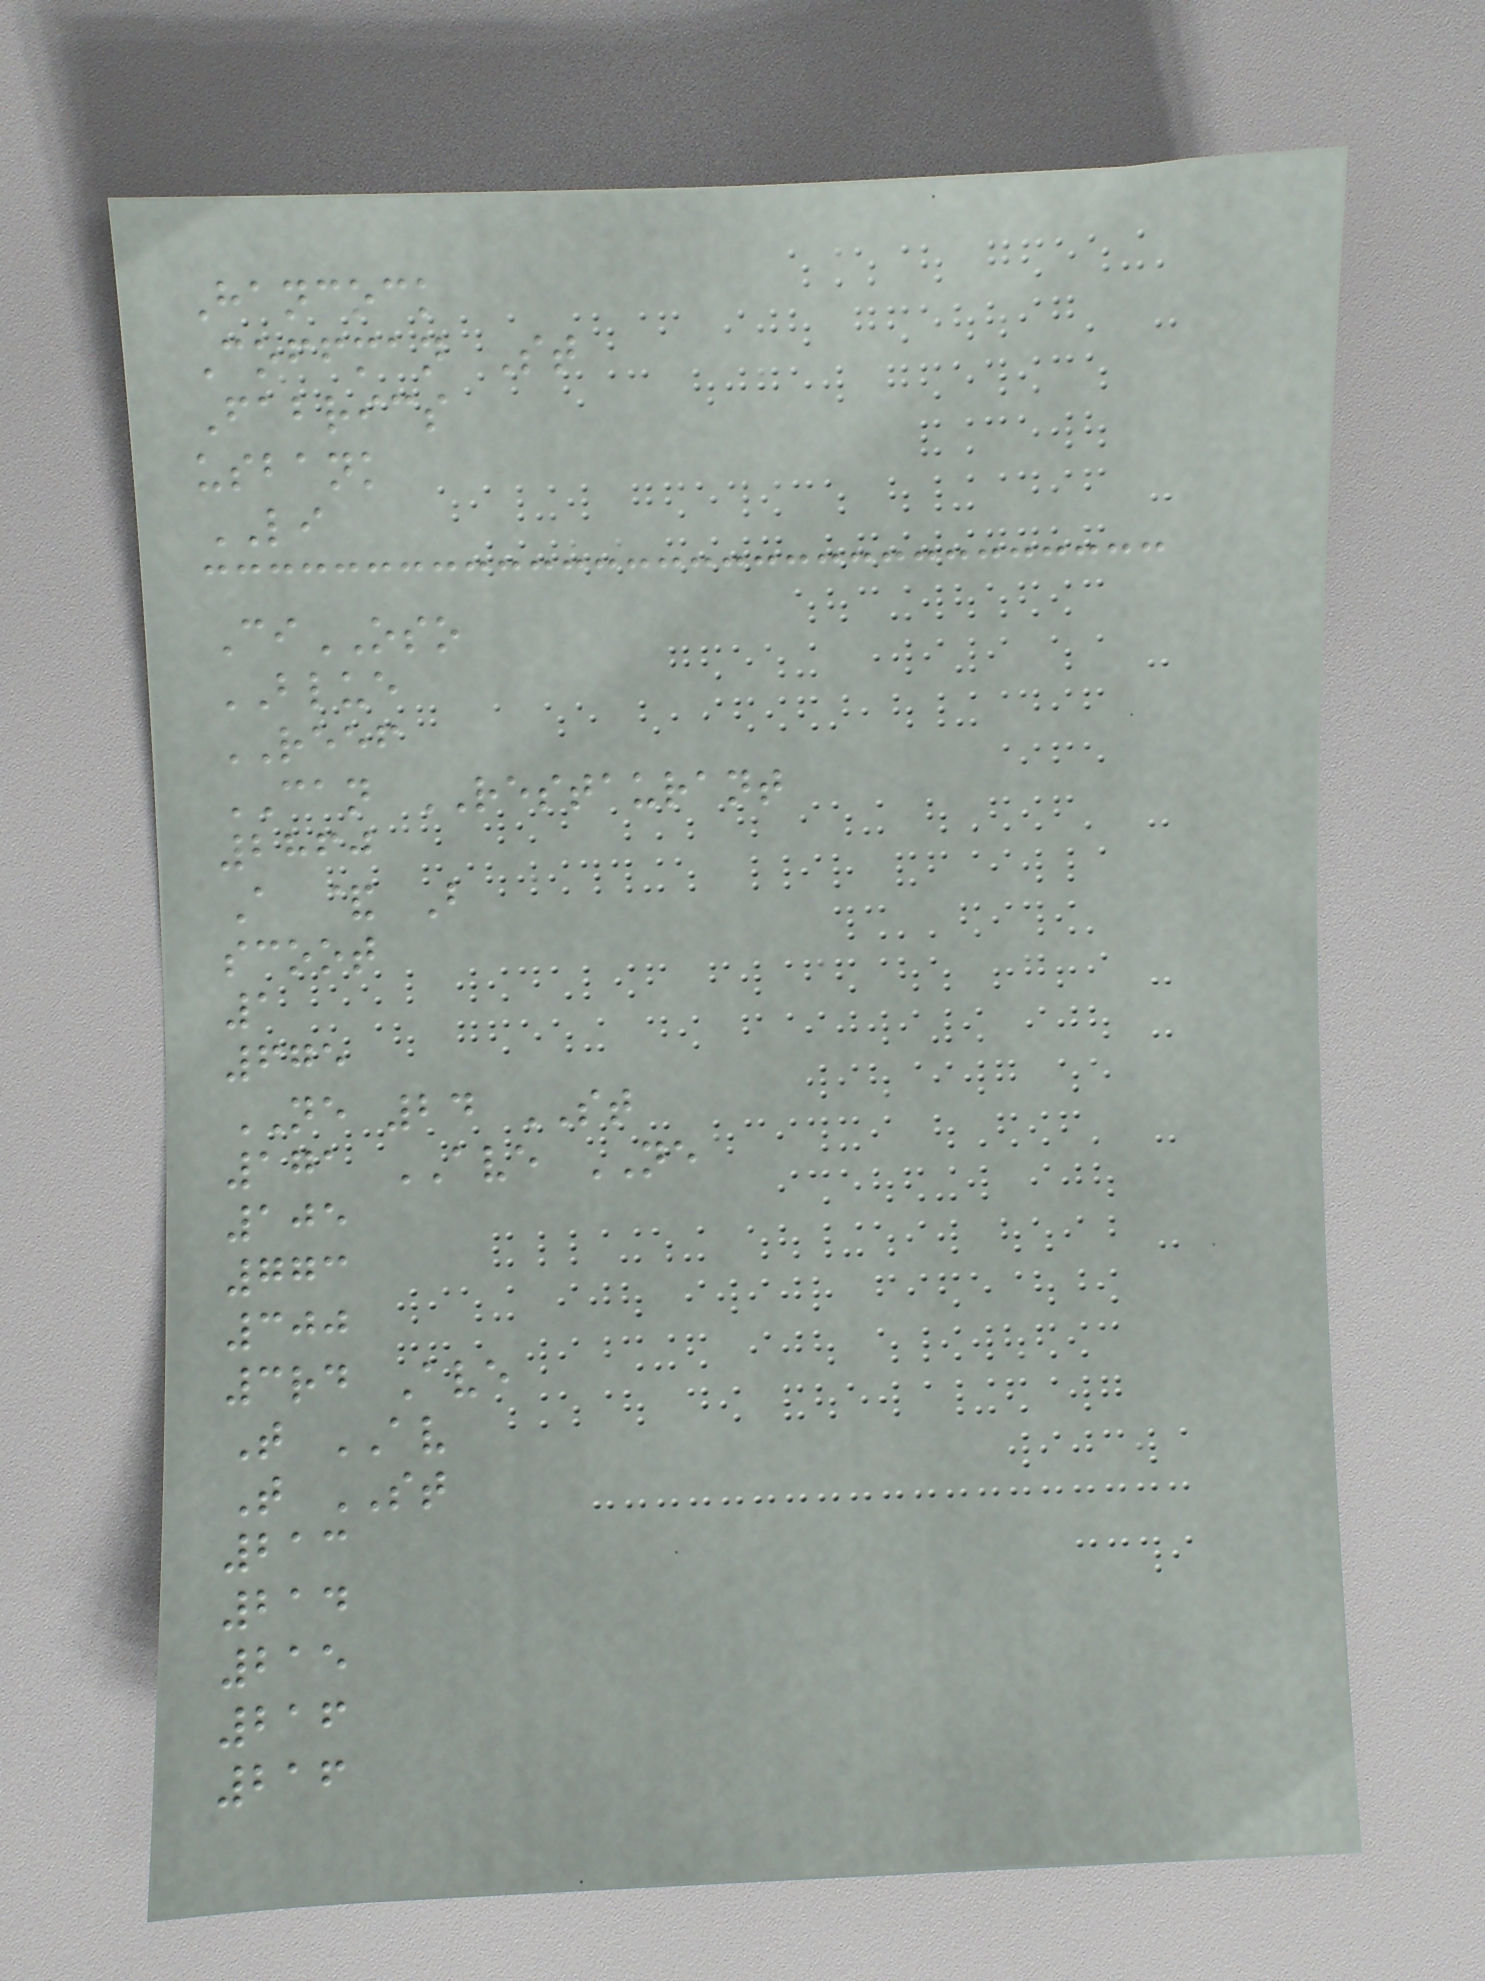Hancock
Coffman St
Fabrics
usbank
LI
CiOSO
BLUE
REEF
CAN RESTAURANT
2860
A & B
scoot
1
675
NE 24 ST
171 AVE NE
105
773
300
3rd Ave
T AV
T ST
213
214
215
216
216
